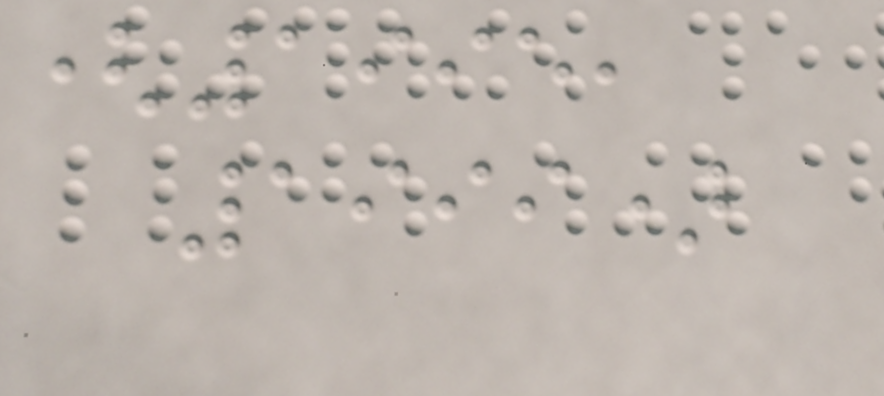(1995,
1999)
